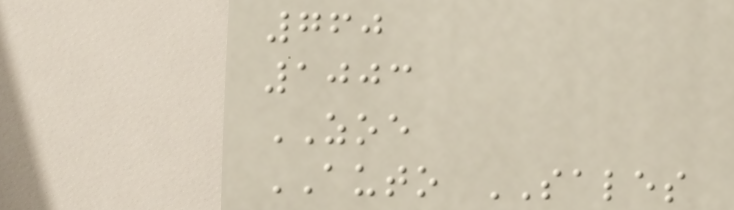760
1003
ZOE
AUTO SALES
